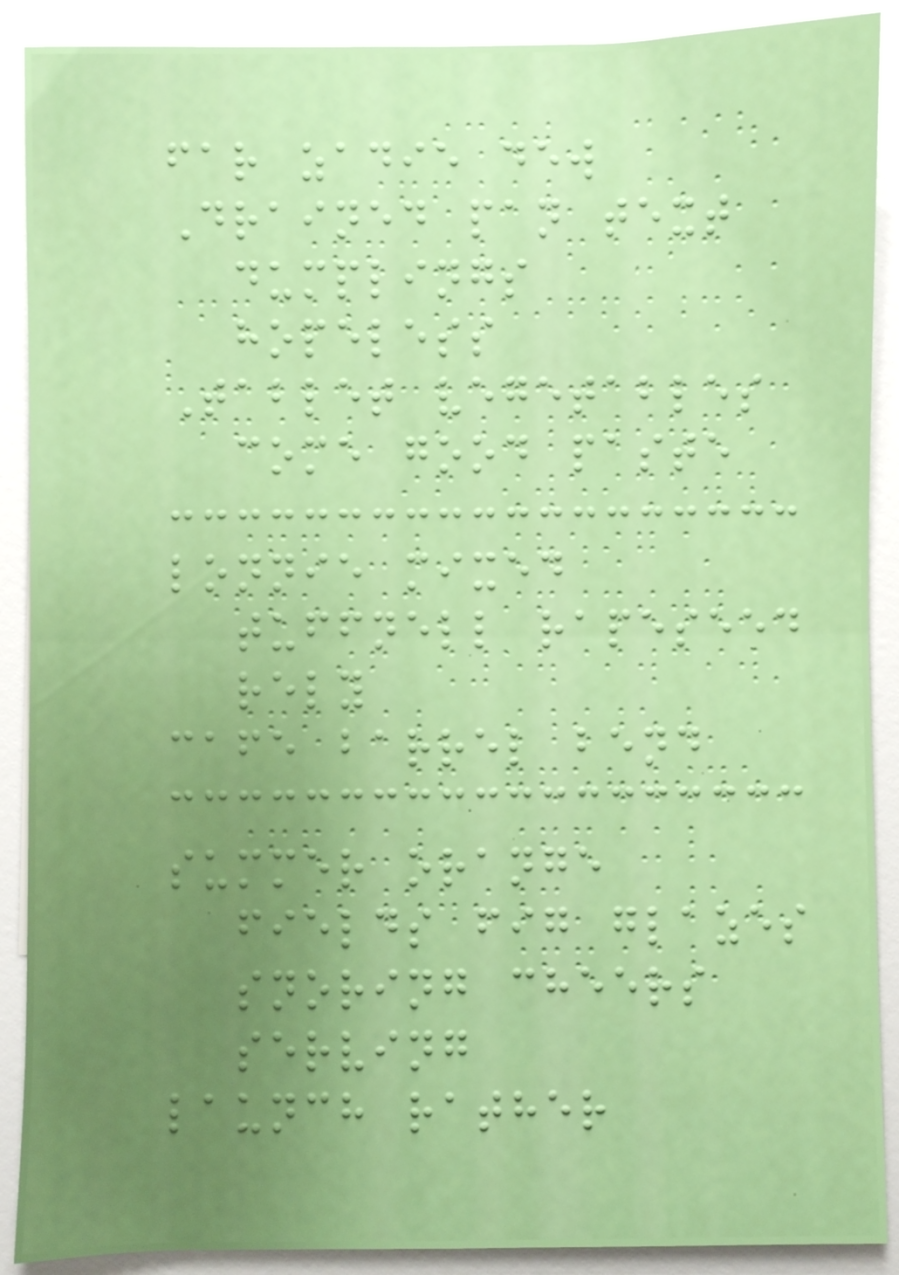far zadie dew
Drained pan text
dumplings
hopeless
Tablet vegetables
come good paste
lonnie mixed
tuffnell rapeseed
rely
cafe barrel bend
summer orange
fields fig glazes
snoring cheers
serving
launch rather
